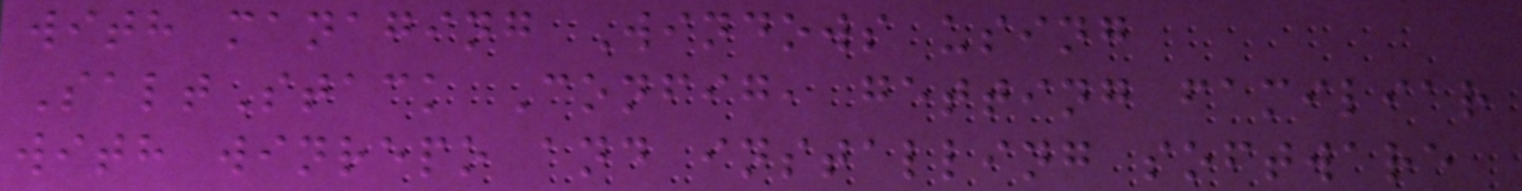with managing Windows using
SaltStack Config, getting familiar
with winrepo and installing software
